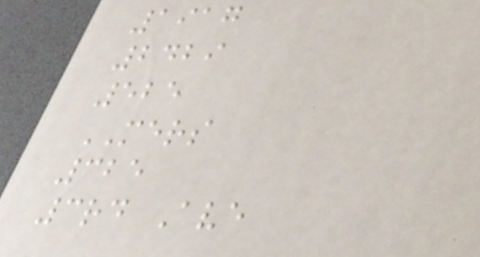1917
2429
525
MERS
325
3rd Ave
